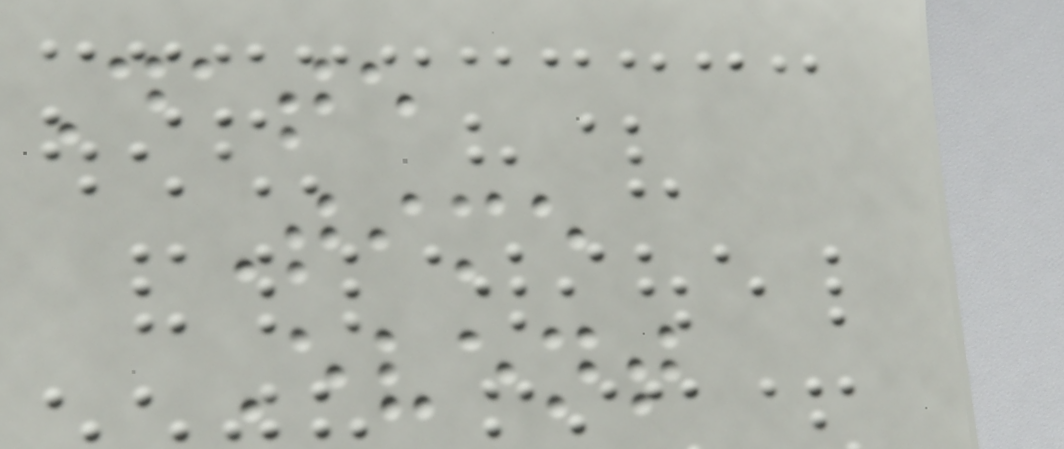Date
Time
Event
